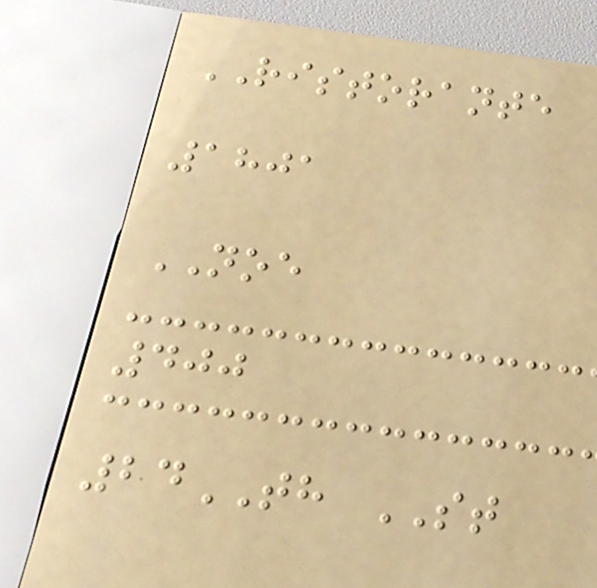RISTORANTE
1801
NOE
400
24TH ST
